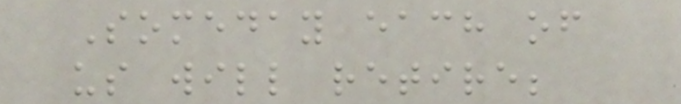Someday each of
us will retire;
